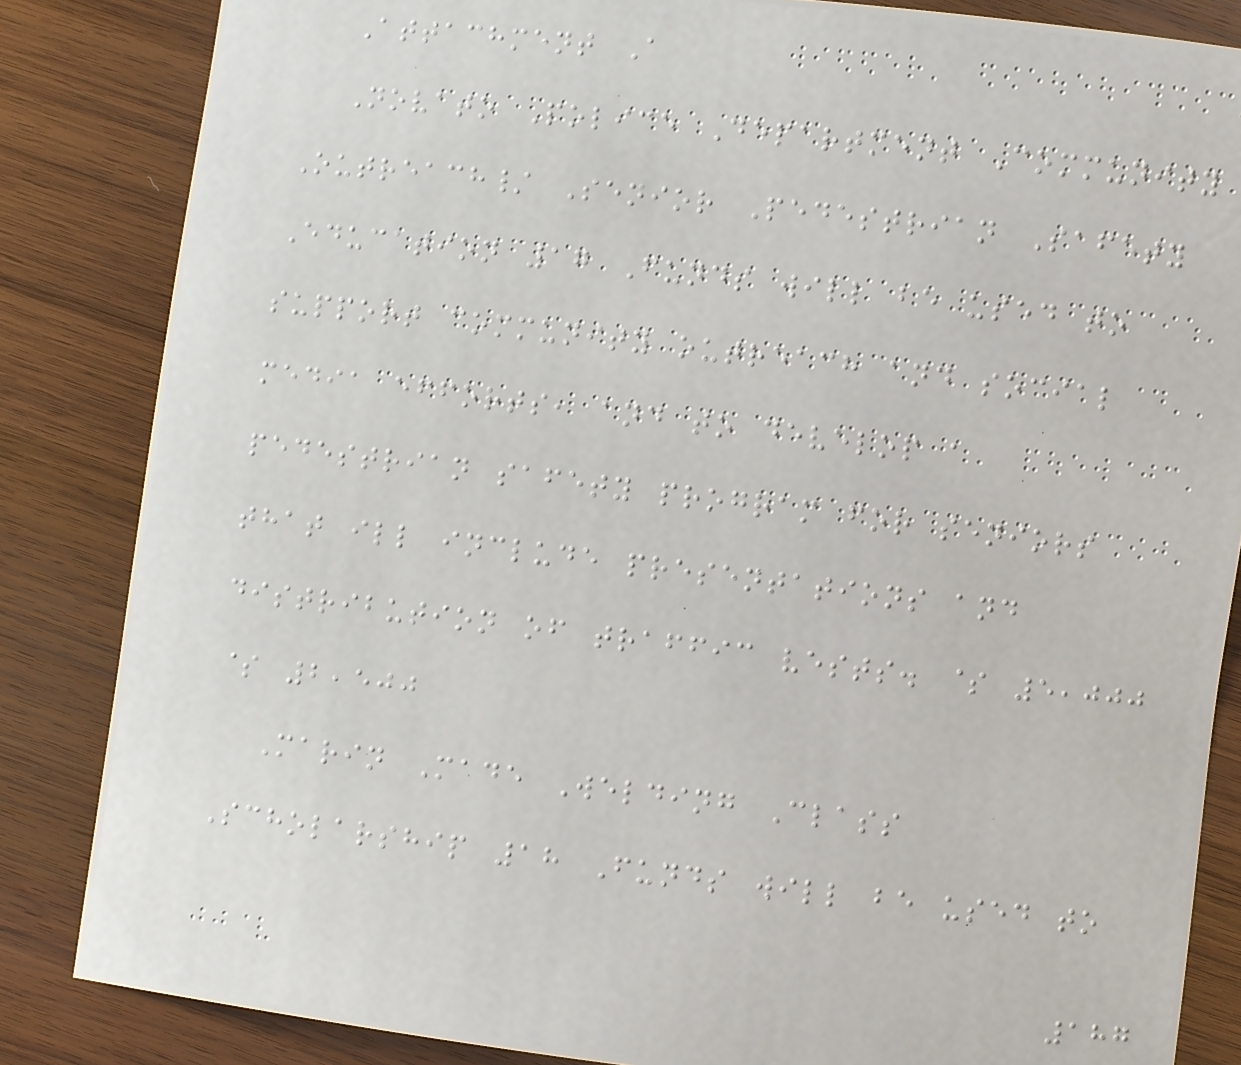Attachment A
Novato Police Department Community
Outreach/ Senior Pedestrian Safety
Education 17 Funds will be used to
support community outreach and social
media efforts, and to develop a
pedestrian safety program for seniors
that ill include presentations and
distribution of traffic vests. $ 5,000
$ 2,500
Marin Made Welding Class
Scholarship 18 Funds will be used to
187
